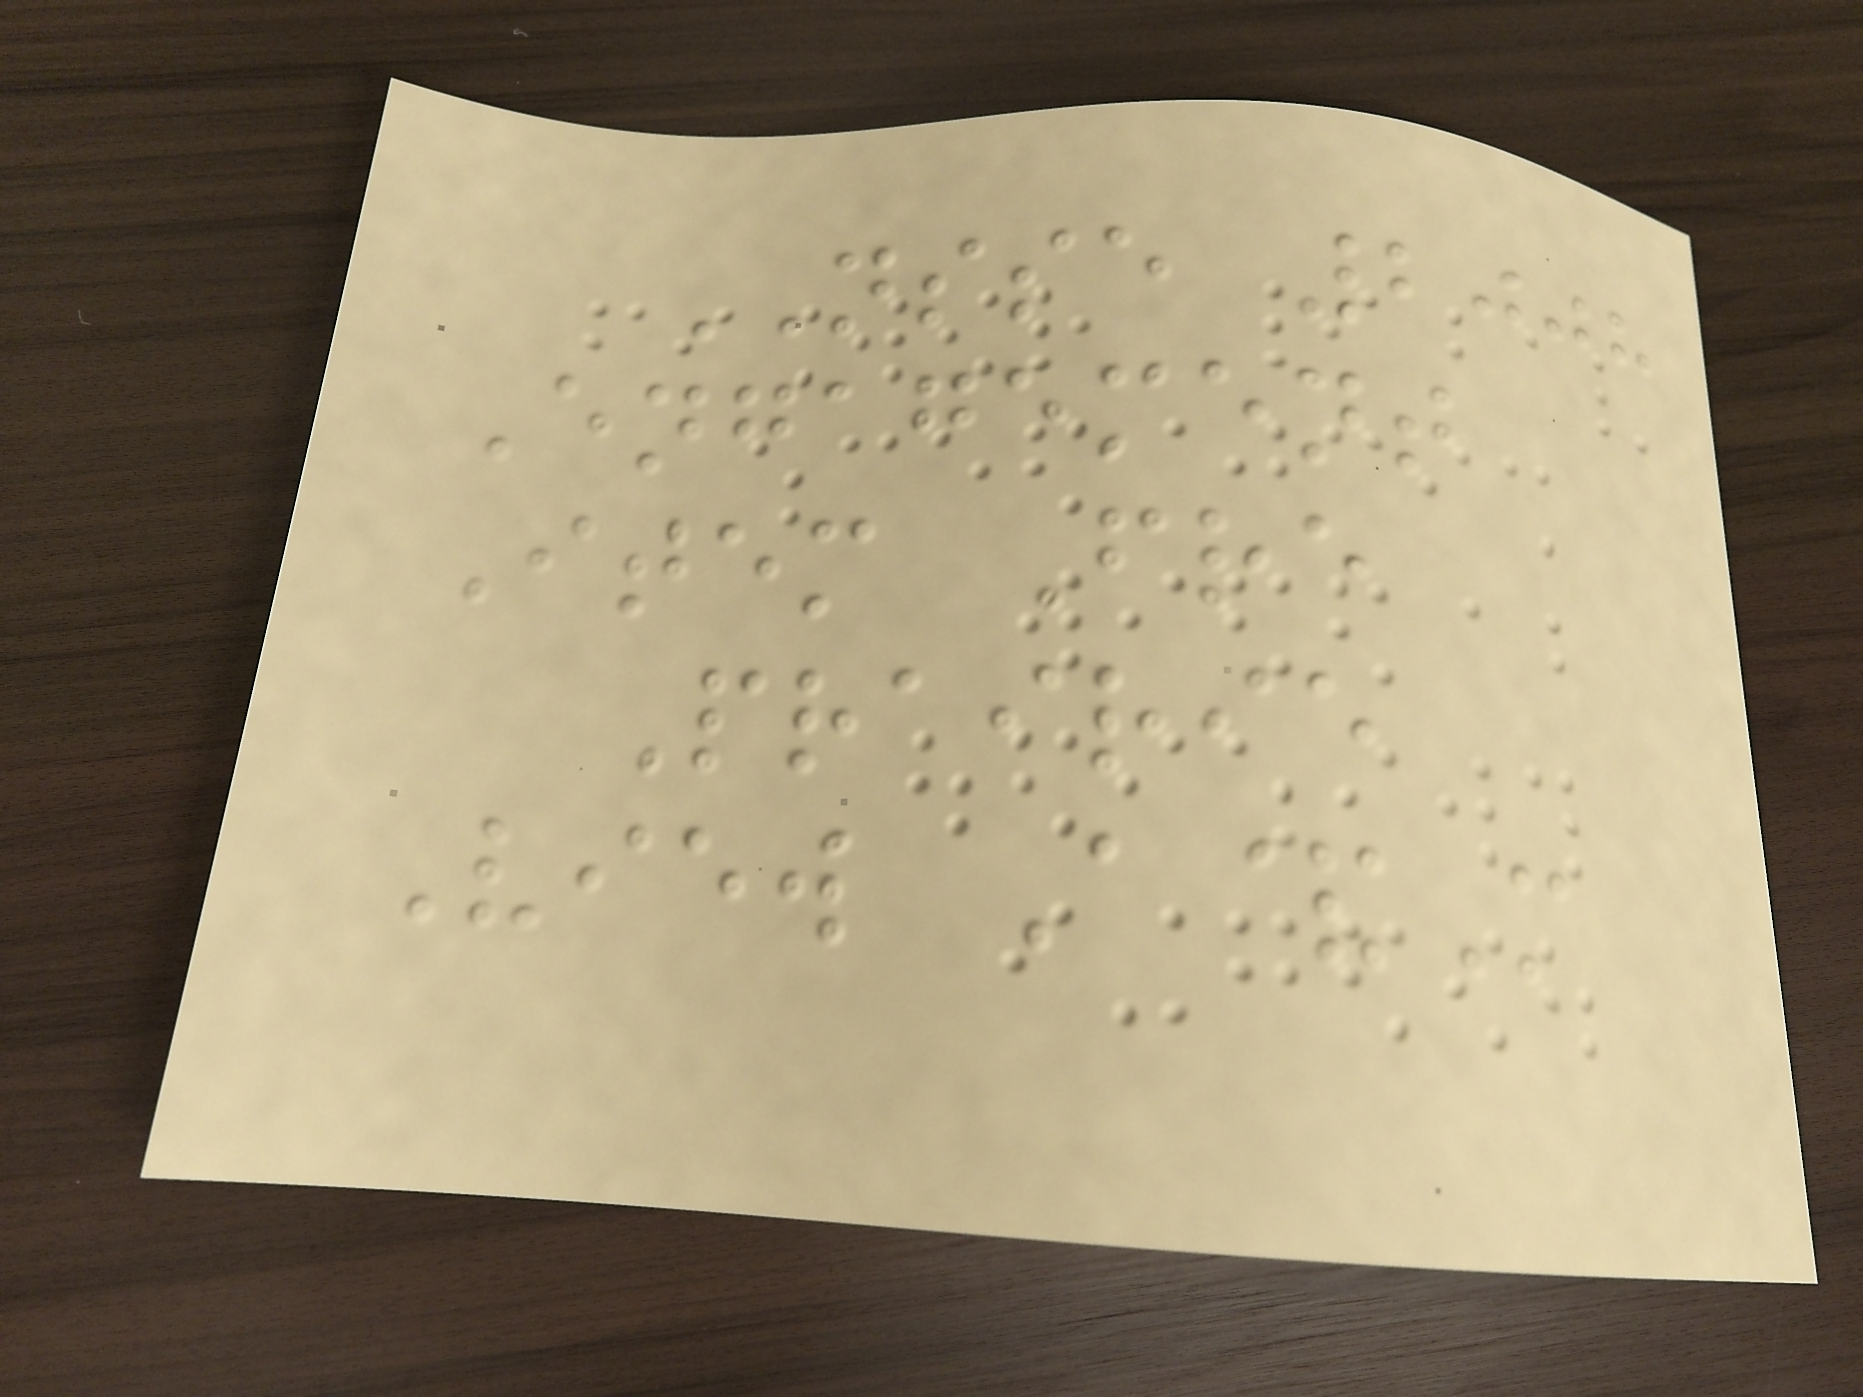NSSE 2008
Engagement
Item Fre
Prairie
View A&M
